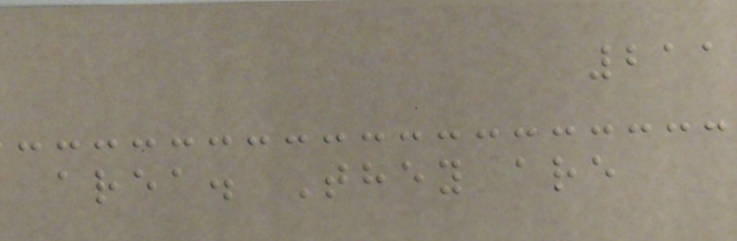211
area. They are
